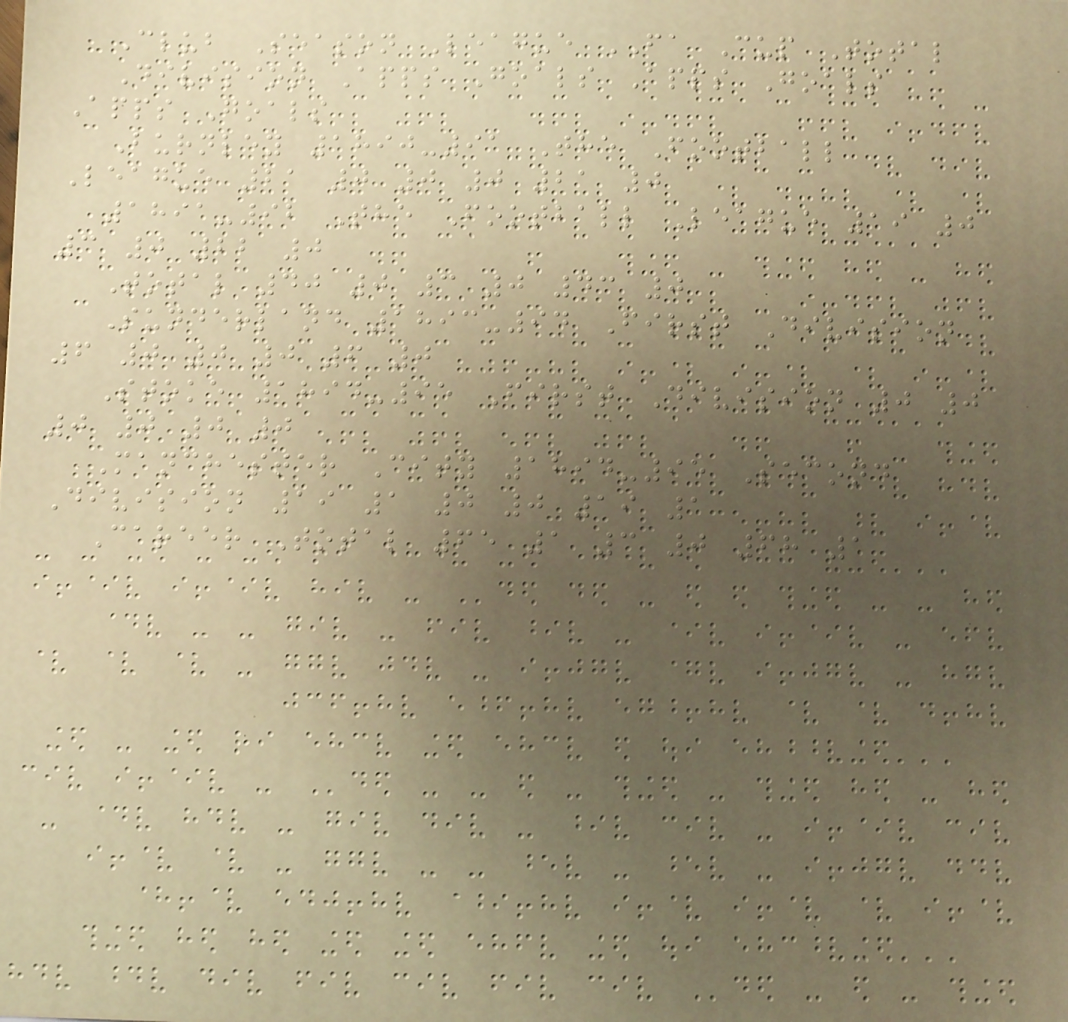Club Season League FA Cup Total
Division Apps Goals Apps Goals
Apps Goals
Burnley 1890-91 The Football
League 21 0 0 0 21 0
1891-92 The Football League 19 0
3 0 22 0
Total 40 0 3 0 43 0
Sunderland 1893-94 First Division
6 0 0 0 6 0
Stoke 1894-95 First Division 0 0
0 0 0 0
Manchester City 1894-95 Second
Division 19 1 0 0 19 1
Career Total 65 1 3 0 68 1
